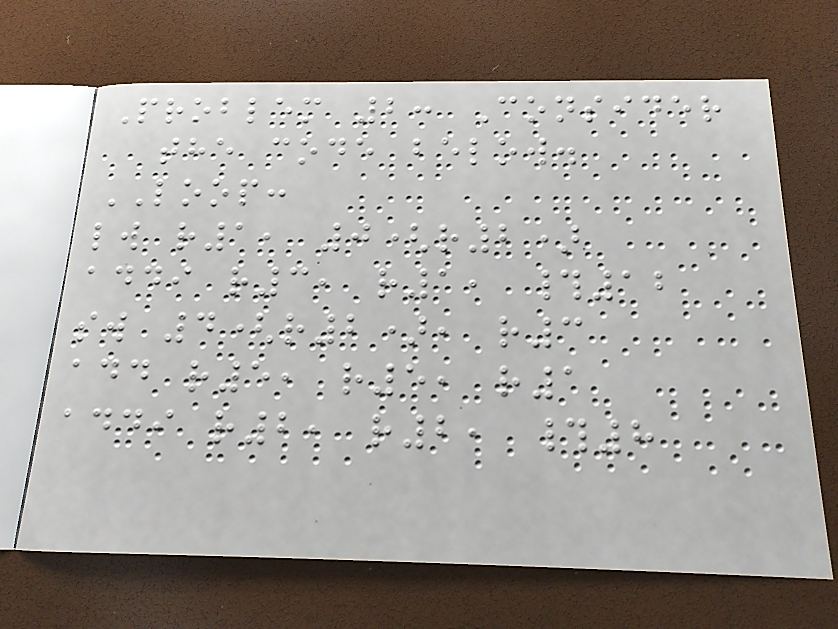Problem 2: Consider
the code below.
LOOP:
lw r1, 0(r2)
addi r3, r1, #12
sw 4(r2), r3
add r5, r5, r1
addi r2, r2, #8
